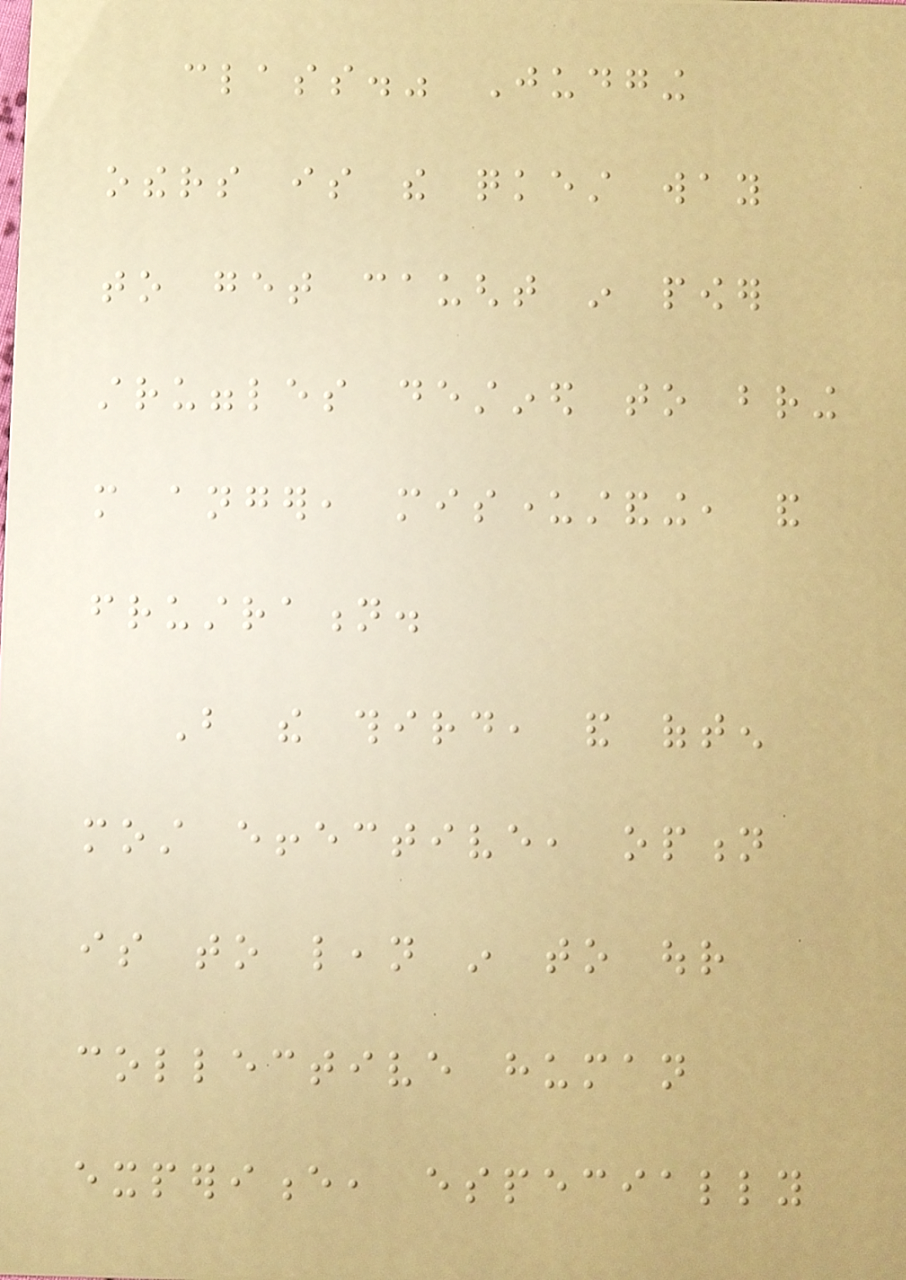class." Judging
others is the quickest way
to get caught in power
struggles destined to bring
more anger, misunderstanding, and
frustration.
But the third, and often
most effective, option
is to lean in to our
collective human
experience, especially
